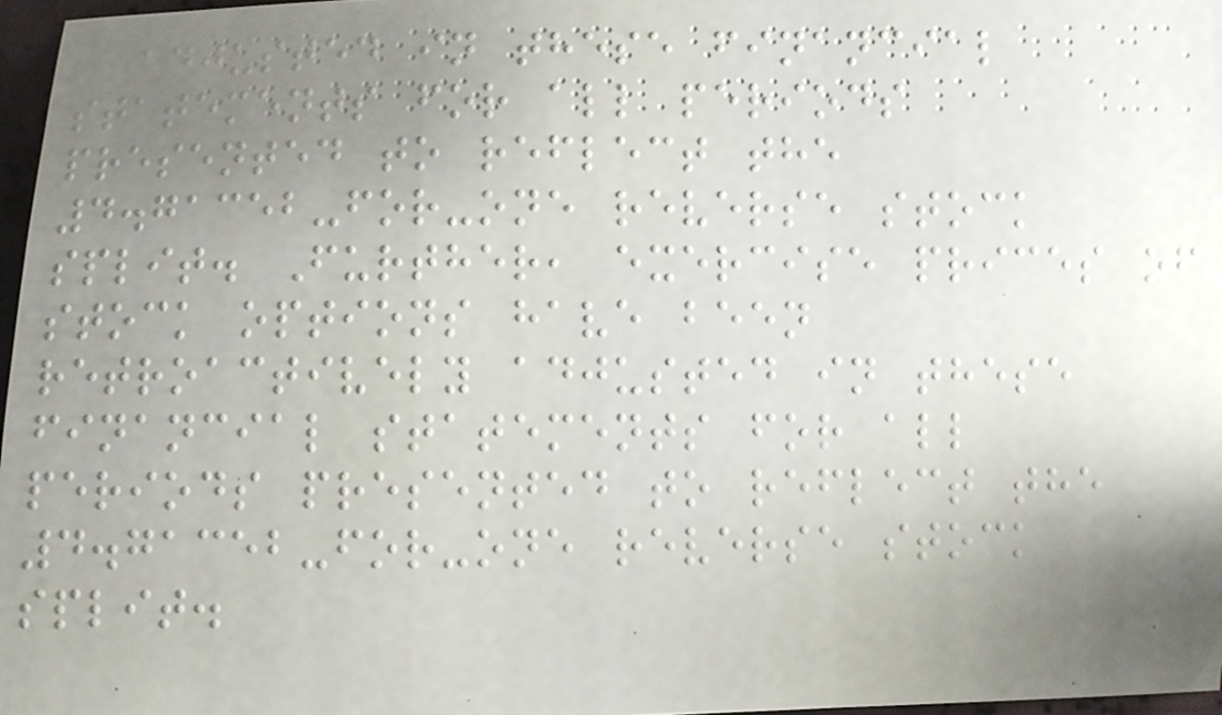adjusted in these financial
statements for all periods
presented to reflect the
4.71352-for-one reverse stock
split. Further, exercise prices of
stock options have been
retroactively adjusted in these
financial statements for all
periods presented to reflect the
4.71352-for-one reverse stock
split.
